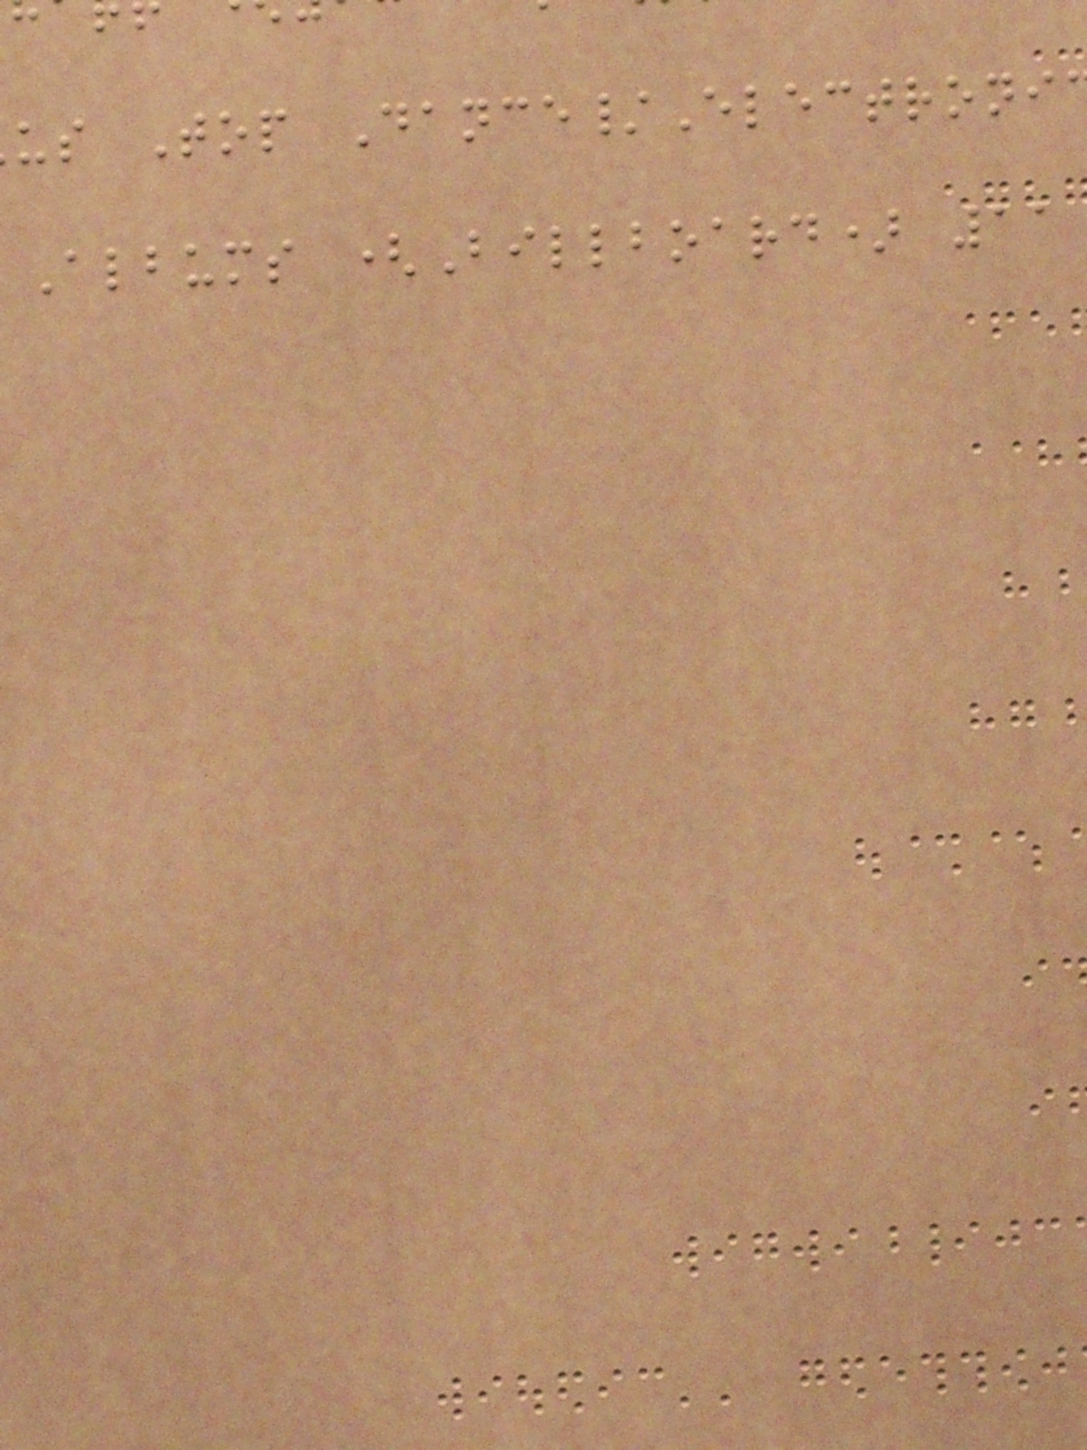us Top Dance/Electroni
Albums (Billboard) 11
